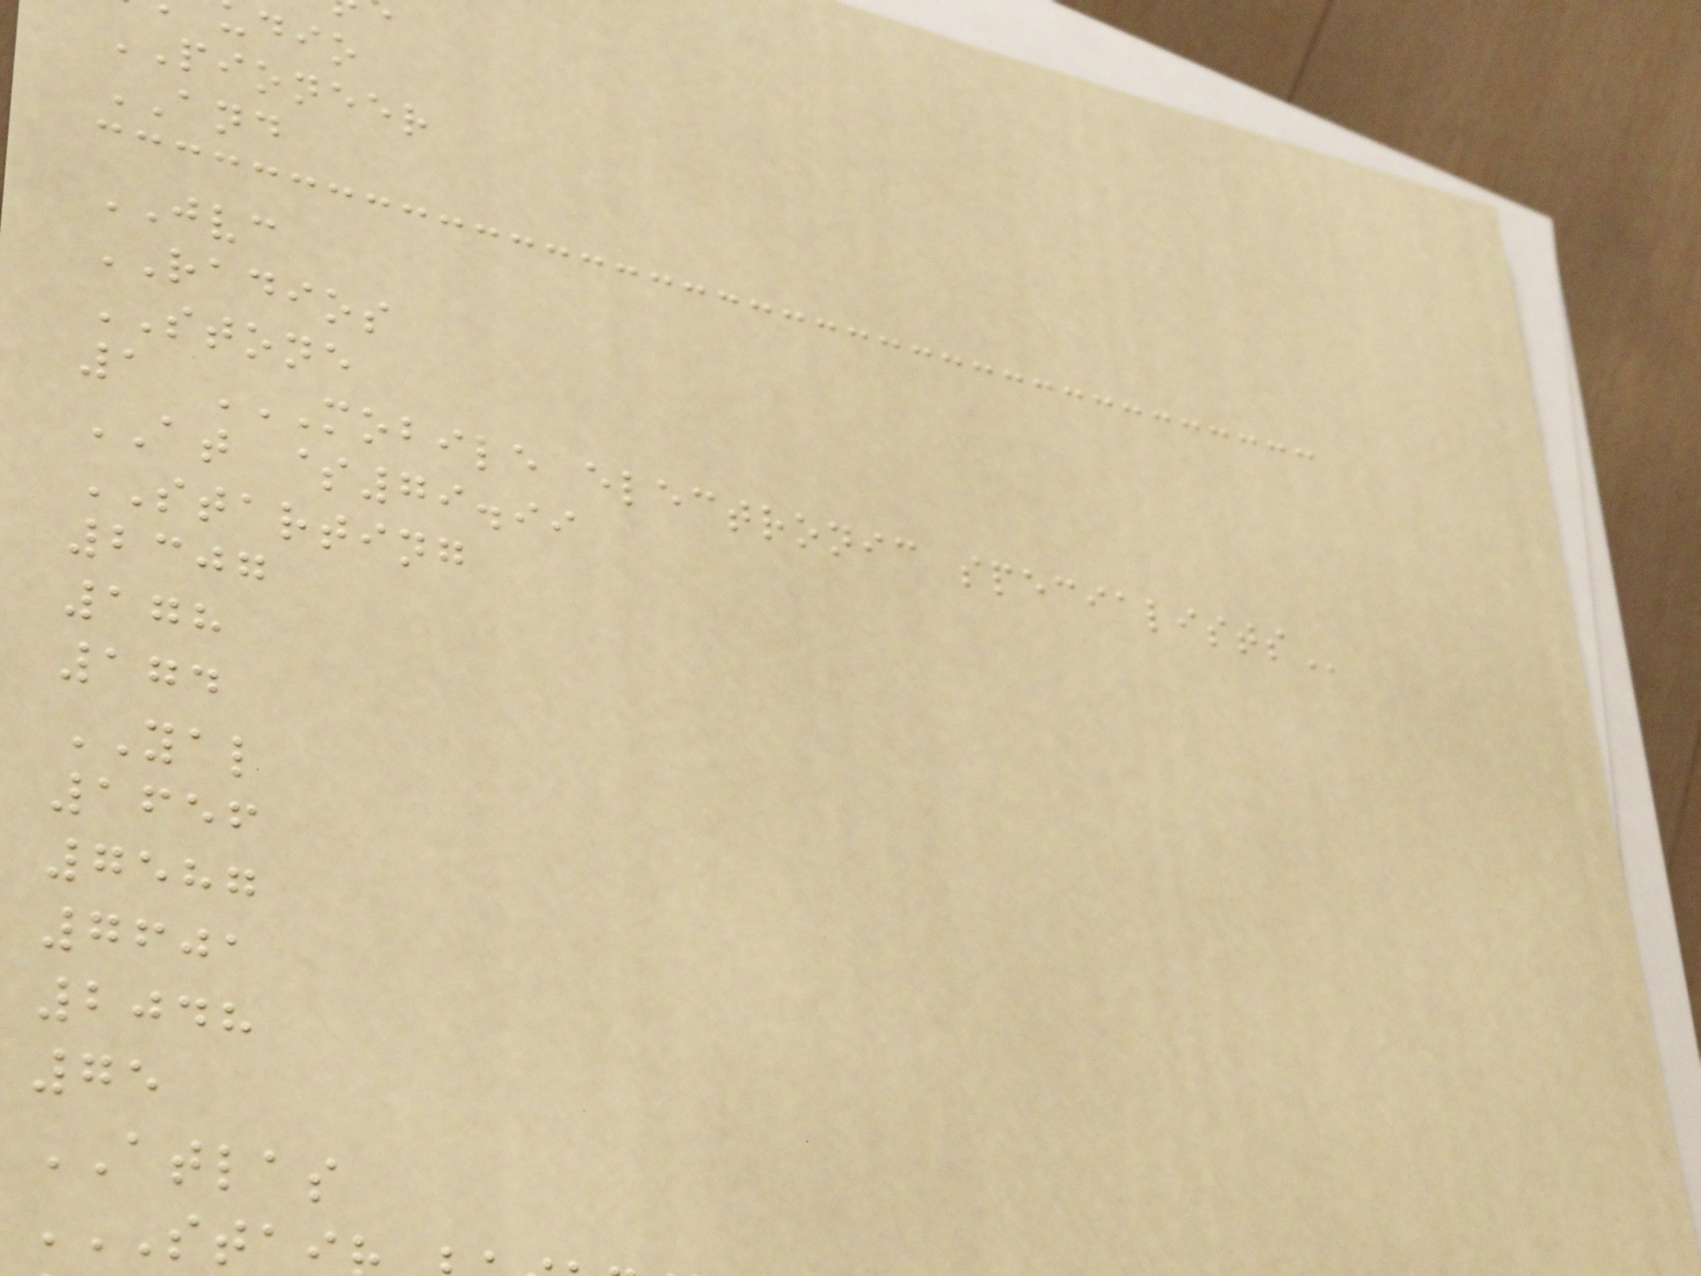PIONEER
AND
JVC
RADIOS
STONE
1 MOBILE ELECTRONIC SPECIALISTS
AT $79.99
STARTING
2307
178
174
YAL
1656
7587
7601
2048
75
ATLAS
